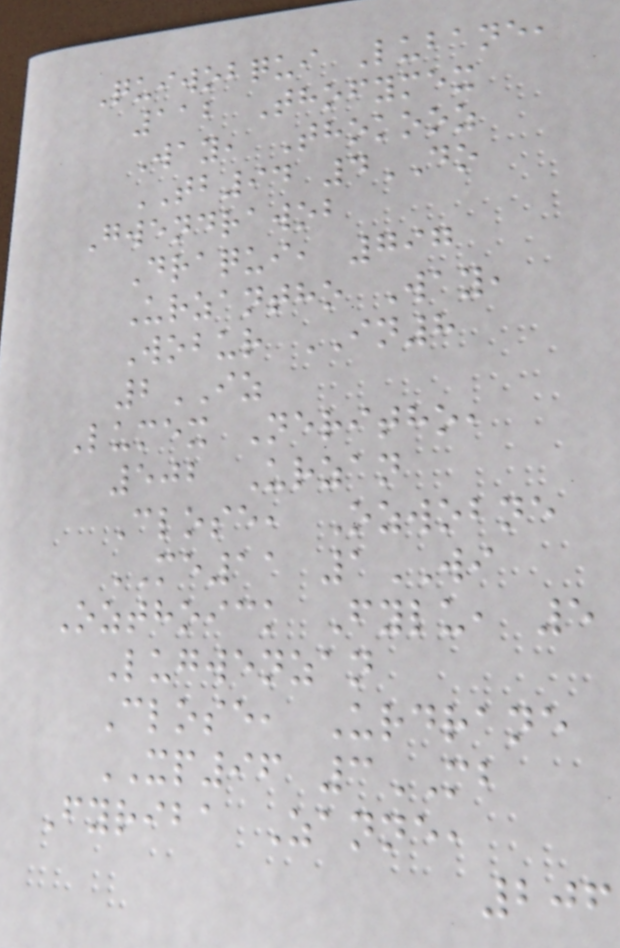Quiwobqui Lubane,
112 Thofymex
Way, Thokooz
TB94 4DO
Gwendrawob
Draqui, 797
Urzantho Way,
Wobur IN8
2IZ
Lumex Neritho,
502 Urzan
Close, Ozwobne
ME11 1WI
Ozthoick Fylu, 5
Lugwenzan
Close, Urdrane
XP96 3MB
Fyriba Zanne,
206
